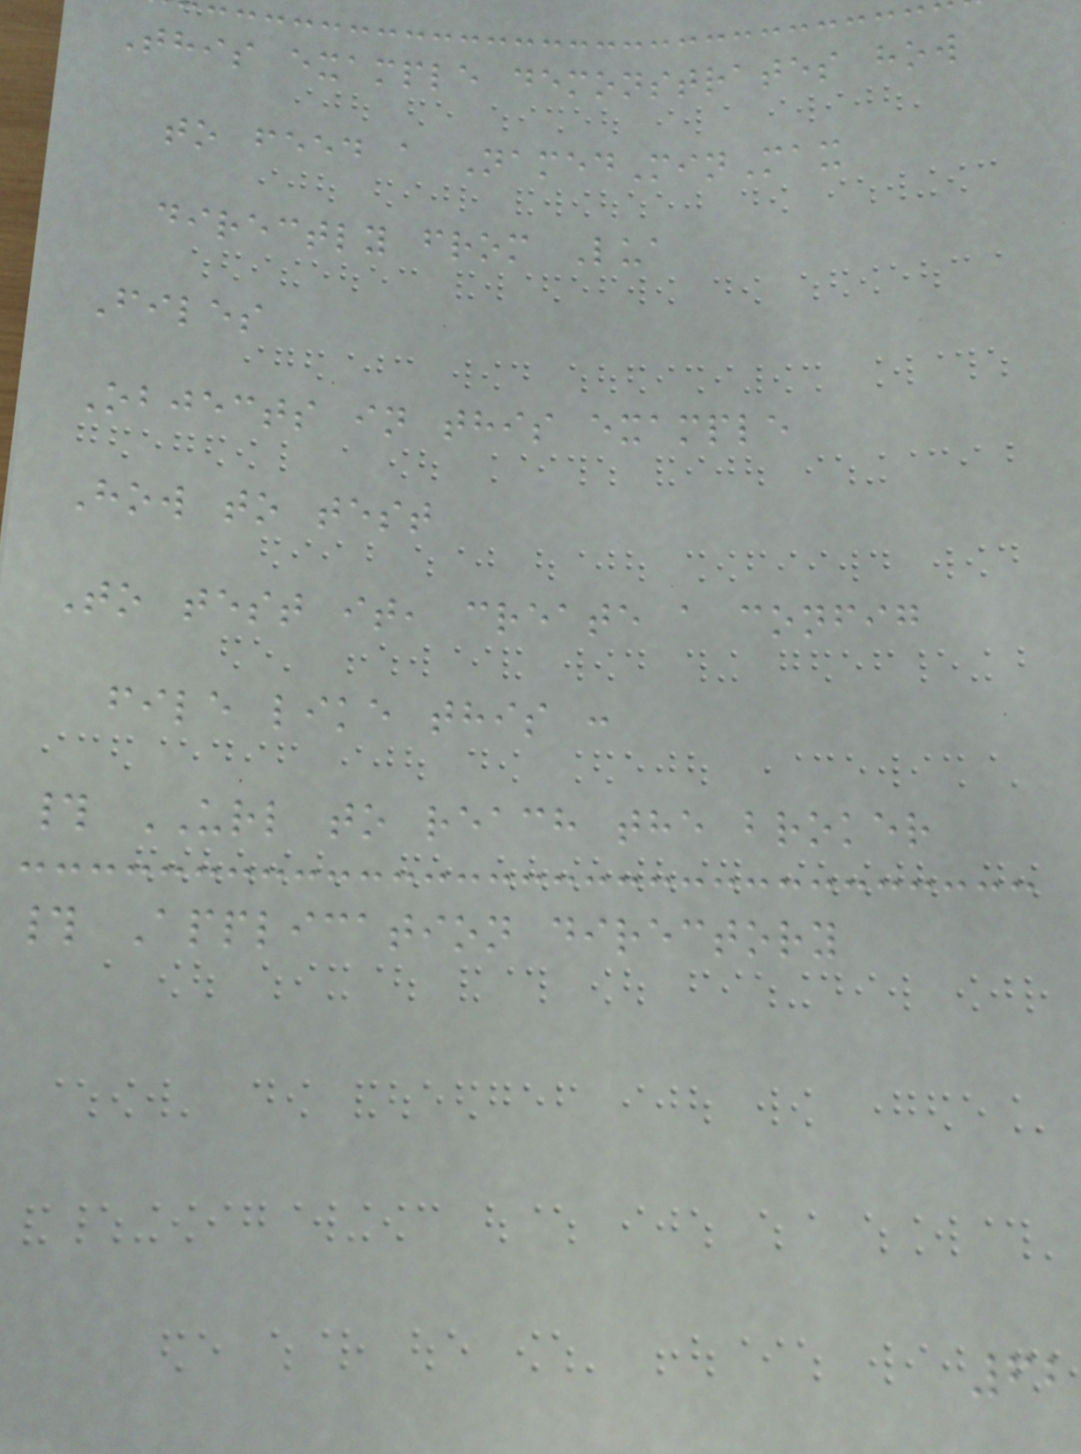This example demonstrates how
to feed a NamedMinMax
directly from Lua
Files
Objects in this example
How to test
To test it, create a config
file like this :
# URL to reach the broker
# Application directory
62
